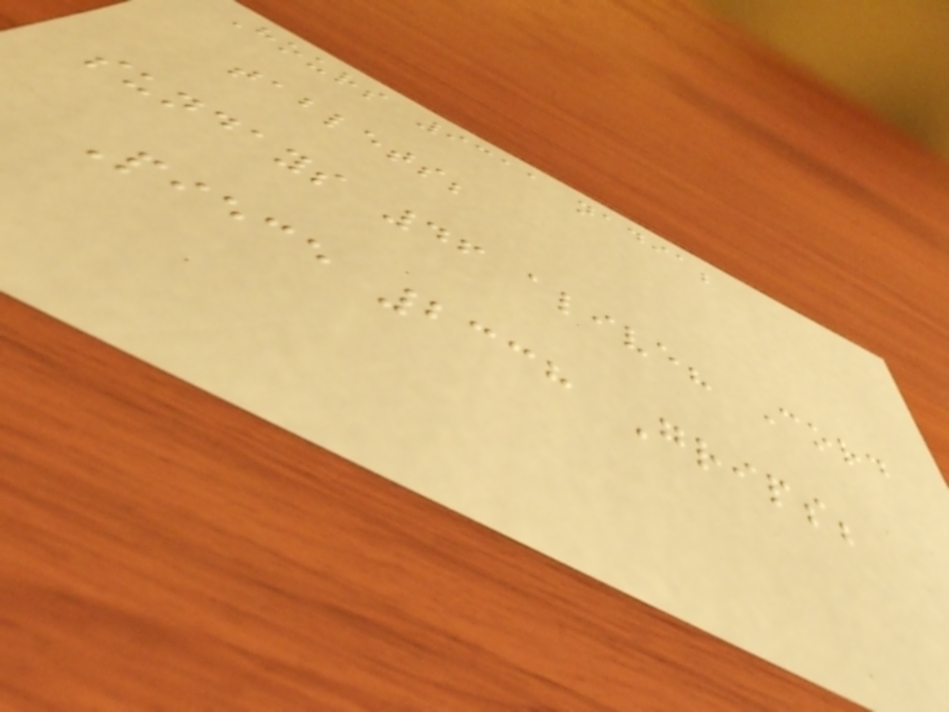Hours 9311 nadia;
tablets;
sundays 46 alive? Cord
Piece 2338 Grips;
